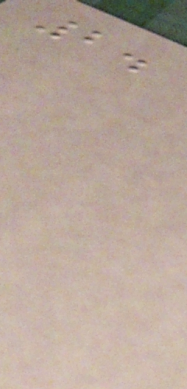2.
